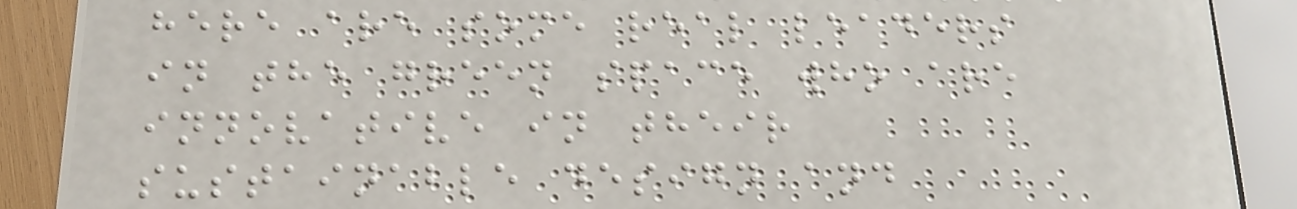here are some real leaders
in the green space who are
innovative in their
sustainable design and
